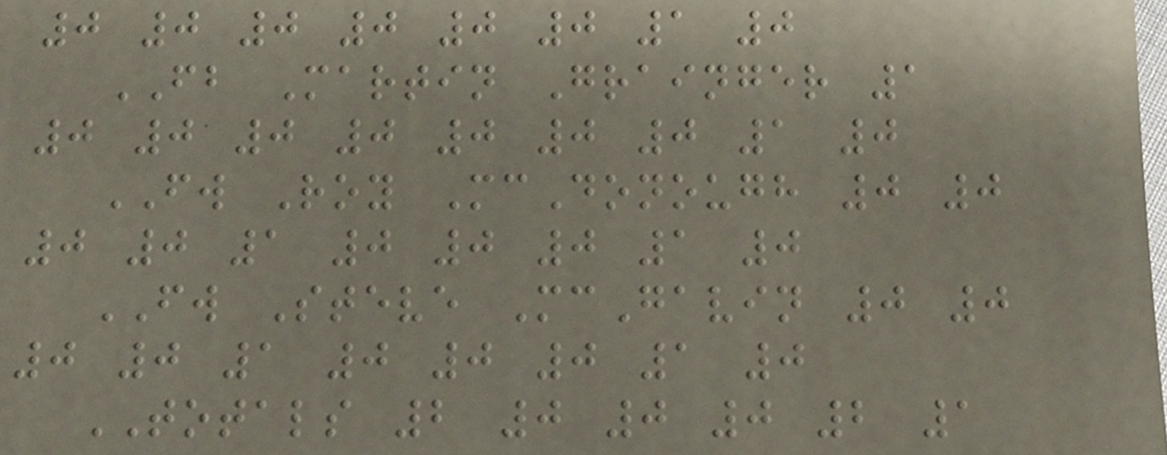0 0 0 0 0 0 1 0
FB Martin Grainger 1
0 0 0 0 0 0 0 1 0
FW Roy McDonough 0 0
0 0 1 0 0 0 1 0
FW Steve McGavin 0 0
0 0 1 0 0 0 1 0
TOTALS 2 0 0 0 2 1
